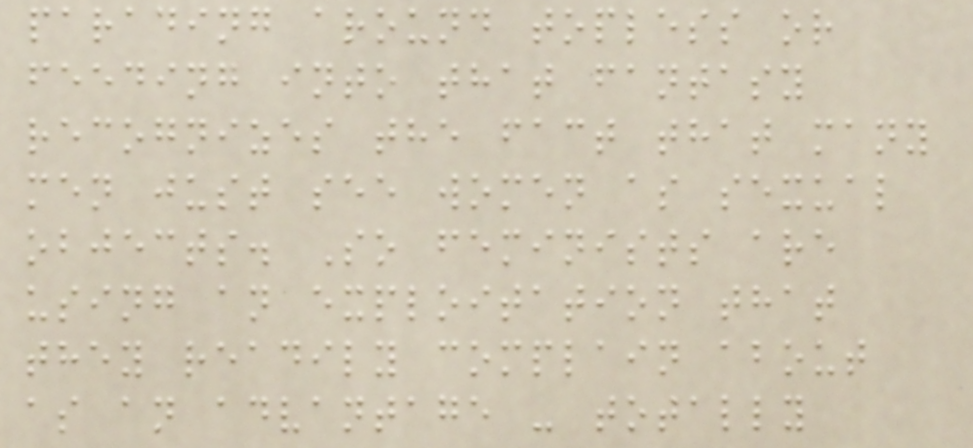parading around topless or
feeding into that fantasy
recognizes the fact that many
men just see women as sexual
objects. So feminists are
using an exploitation that
they readily complain about
as an advantage - totally
